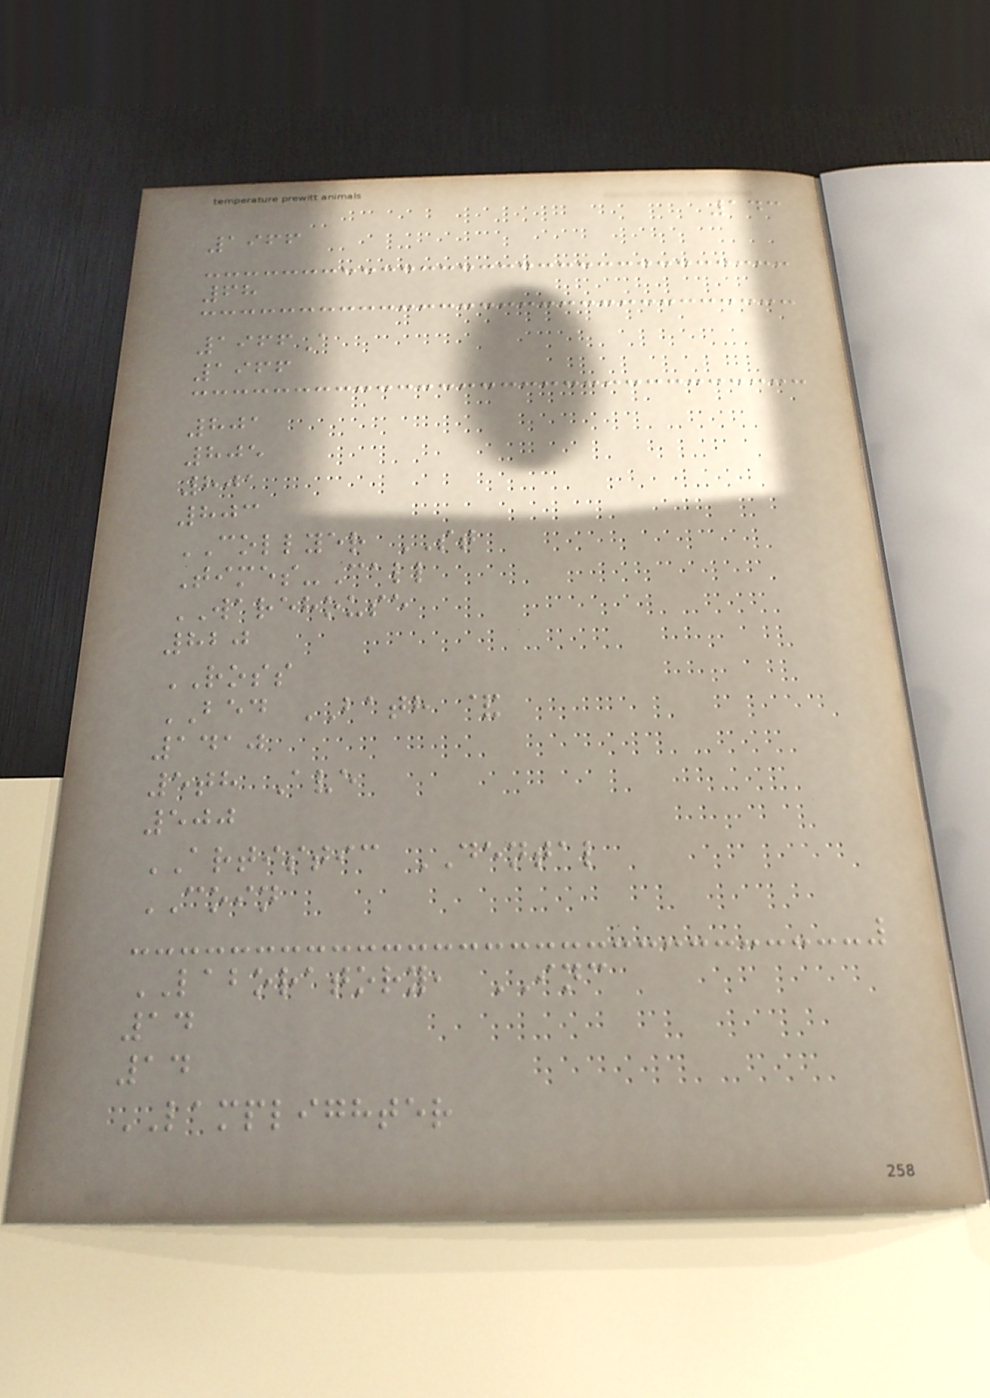143
1966
68
1966A
1966
801
805
801
803
COLLYER ST
Times-Call
WAREHOUSE
820
ROSS
BED BATH &
1410
5th Ave
500
ARTISTIC DENTAL
COIN
LABORATORY, INC
14
14
LAMPLIGHTER
